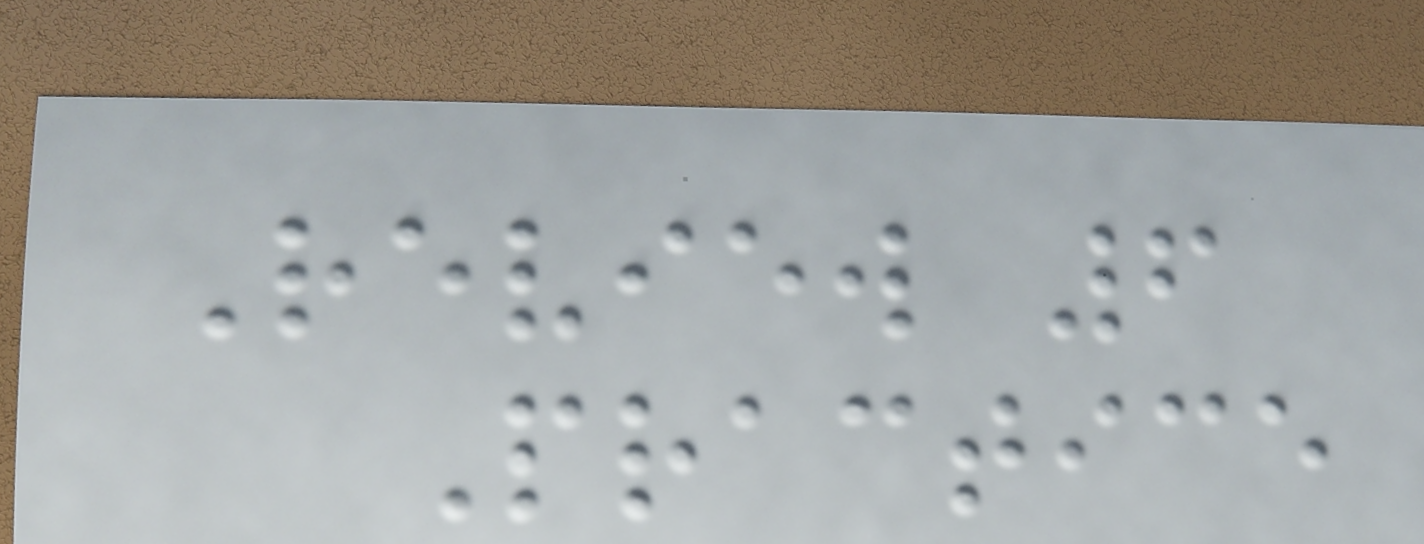Review 6
Practice
